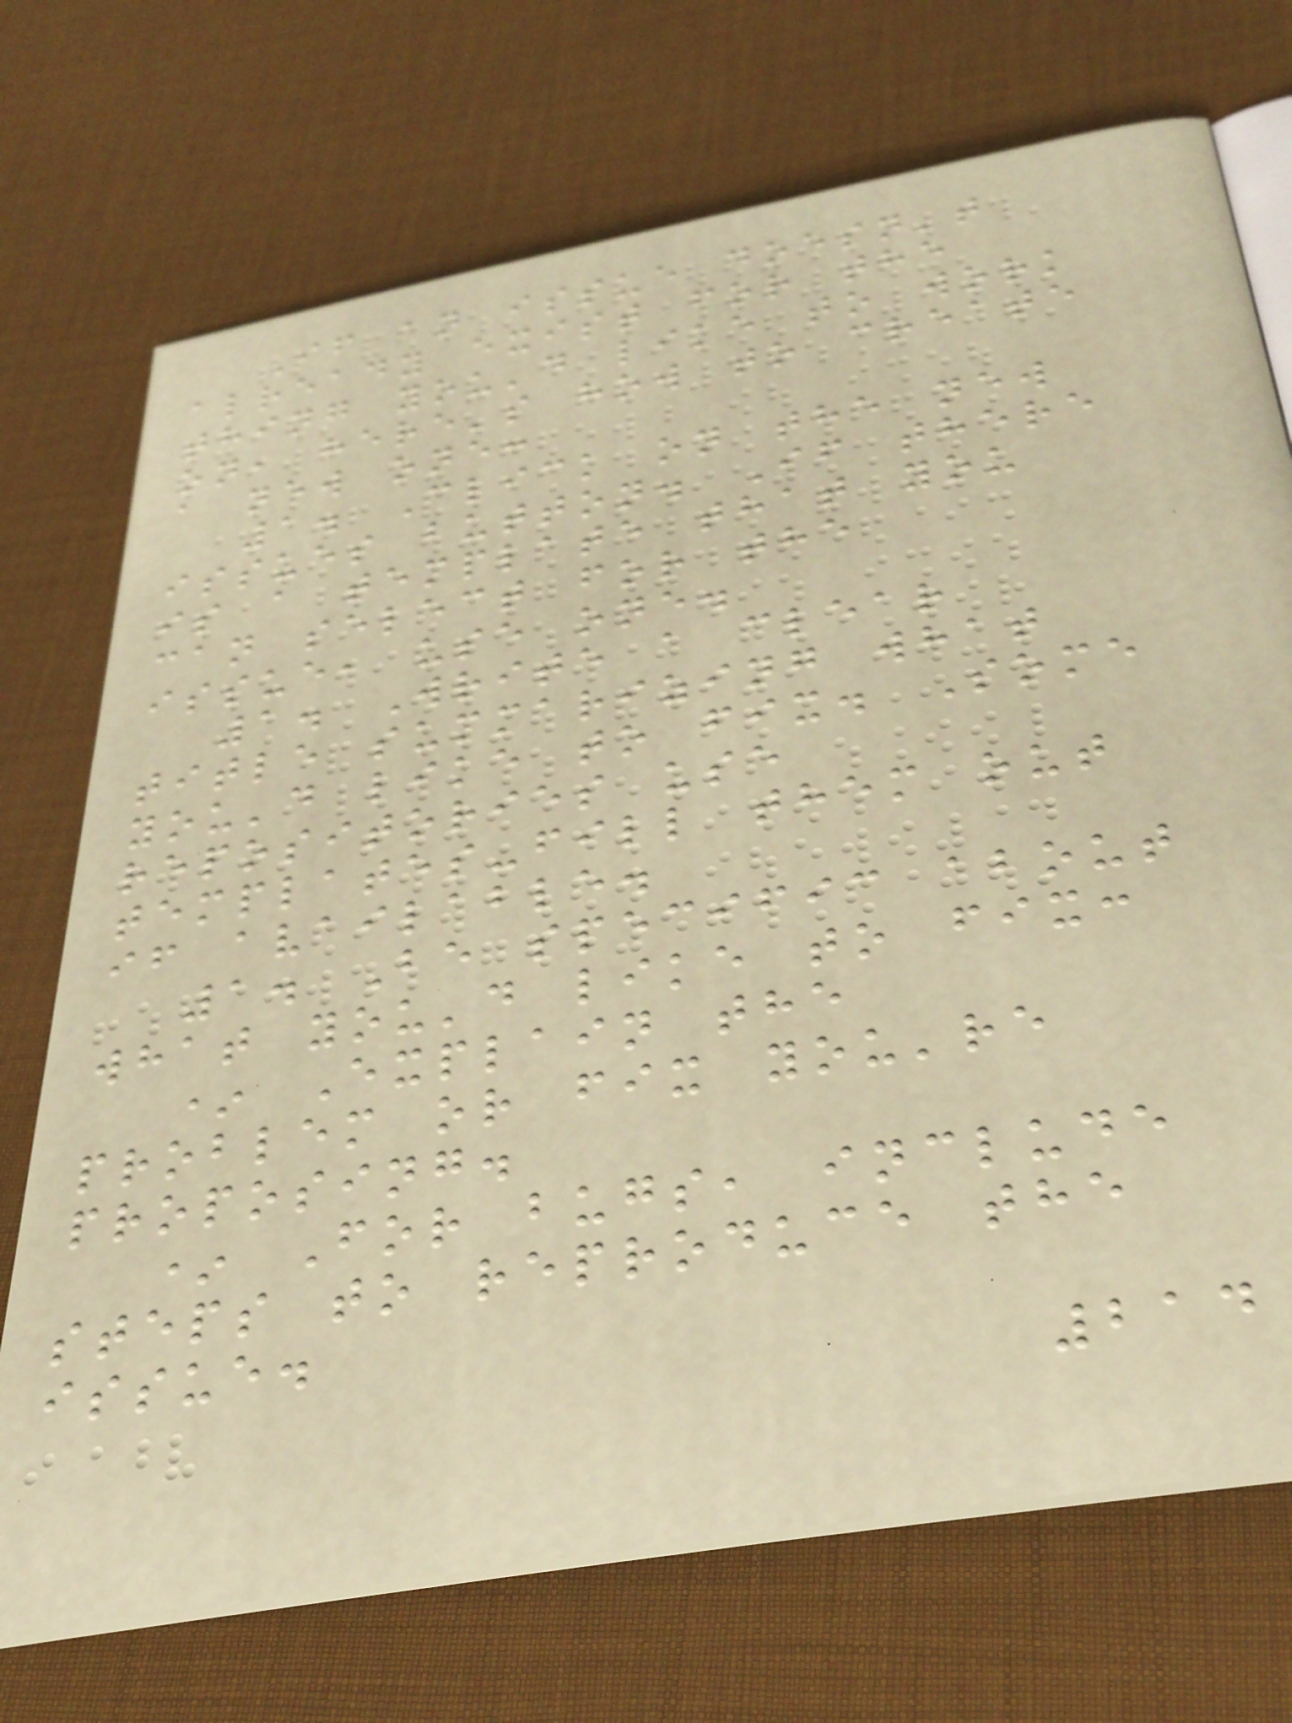If an issue doesn't
already exist for the
thing you'd like to work
on, here's how to create
a new one:
1. Click on the new
issues button. If there
is a template that you
can select for the
issue, use one.
1. Write a clear
title summarizing what
you'd like to fix. Some
repositories use
templates-fill them out
if available.
1. Be specific about
what you'd like to fix:
* Explain the
problem or fix you're
proposing.
* For bugs, include
steps to reproduce the
issue.
214
